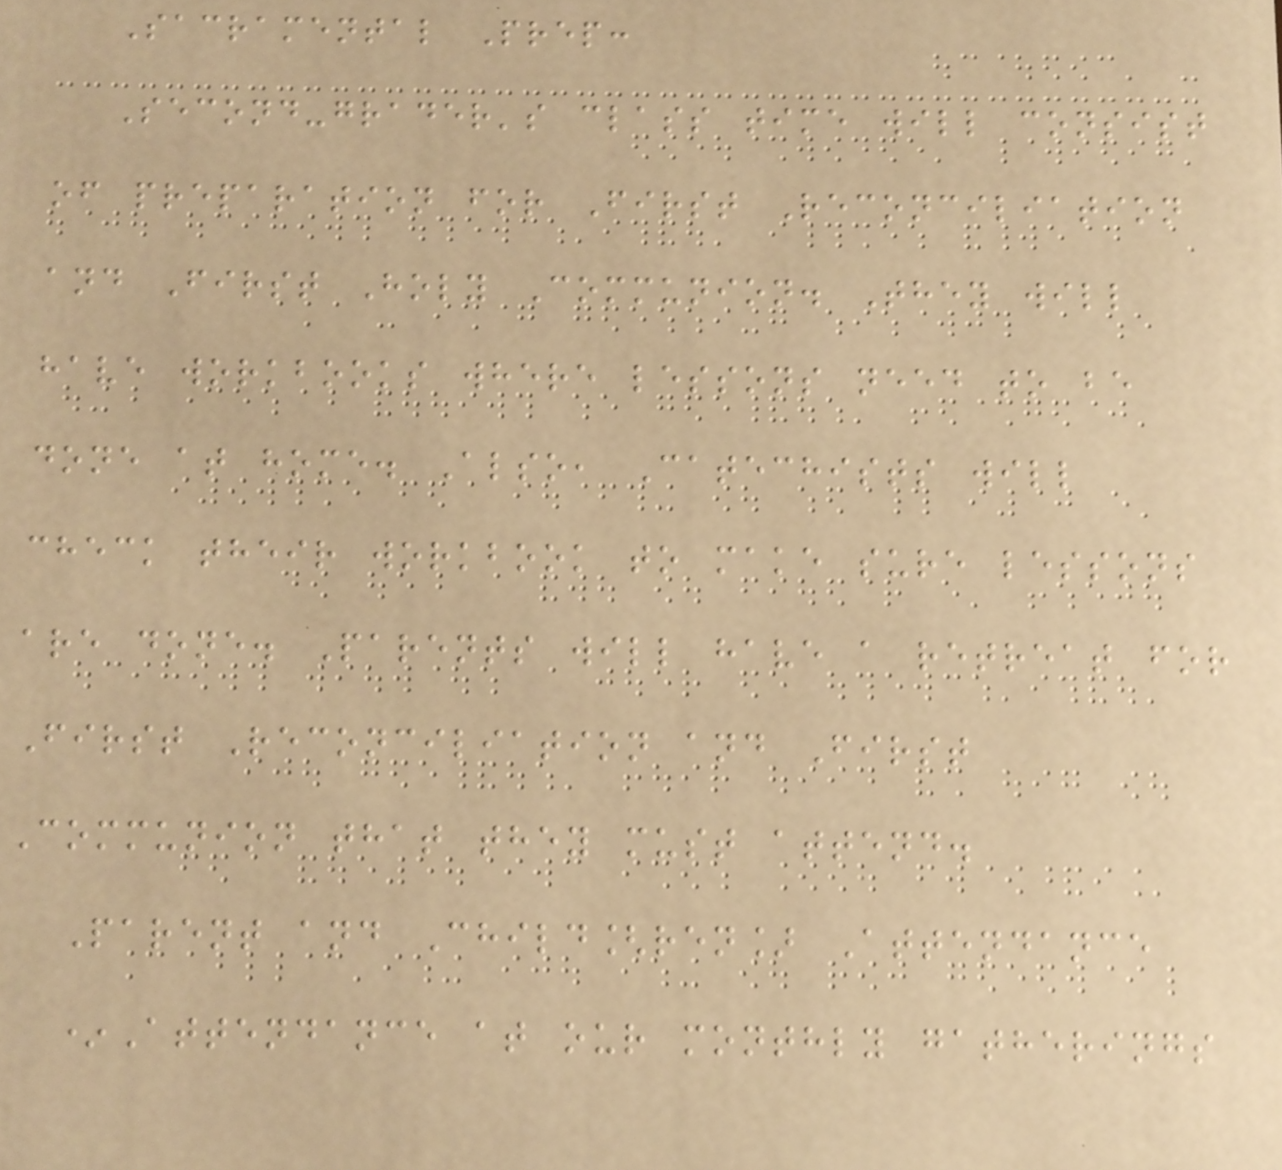Sacramental Prep:
Second-grader's class time will consist
of preparation for First Reconciliation
and First Holy Communion. They will
have workbooks where lessons need to be
done at home. Also, Catechists will
check their workbook to make sure lessons
are done. Parents will have a retreat for
First Reconciliation and First
Communion that they must attend.
Parent and Child[ren] Attendance
*Attendance at our monthly gatherings
